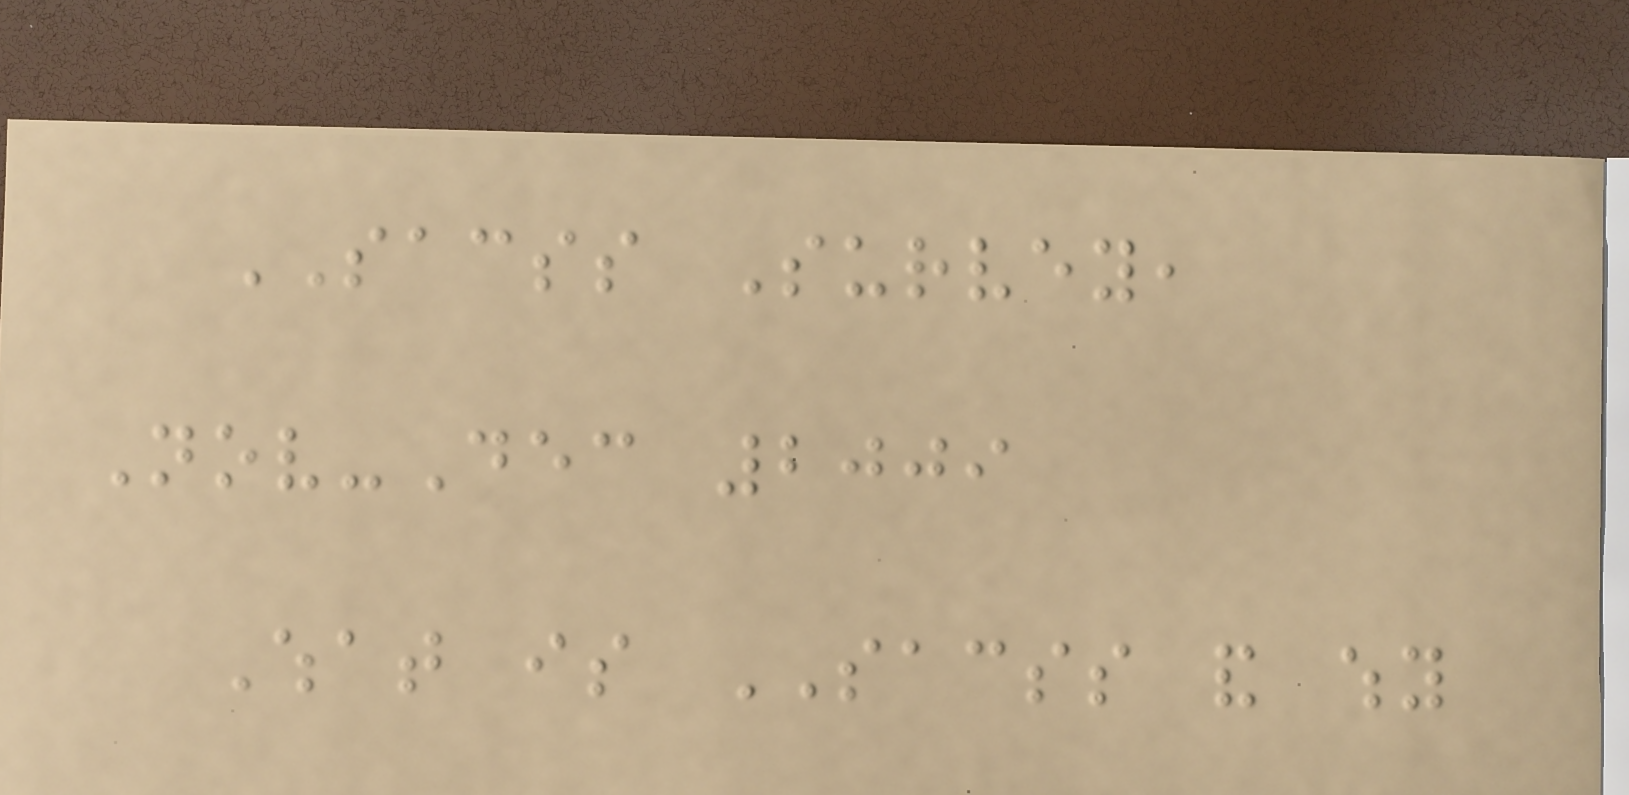SACSS Survey,
Nov-Dec 2009
What is SACSS and why
